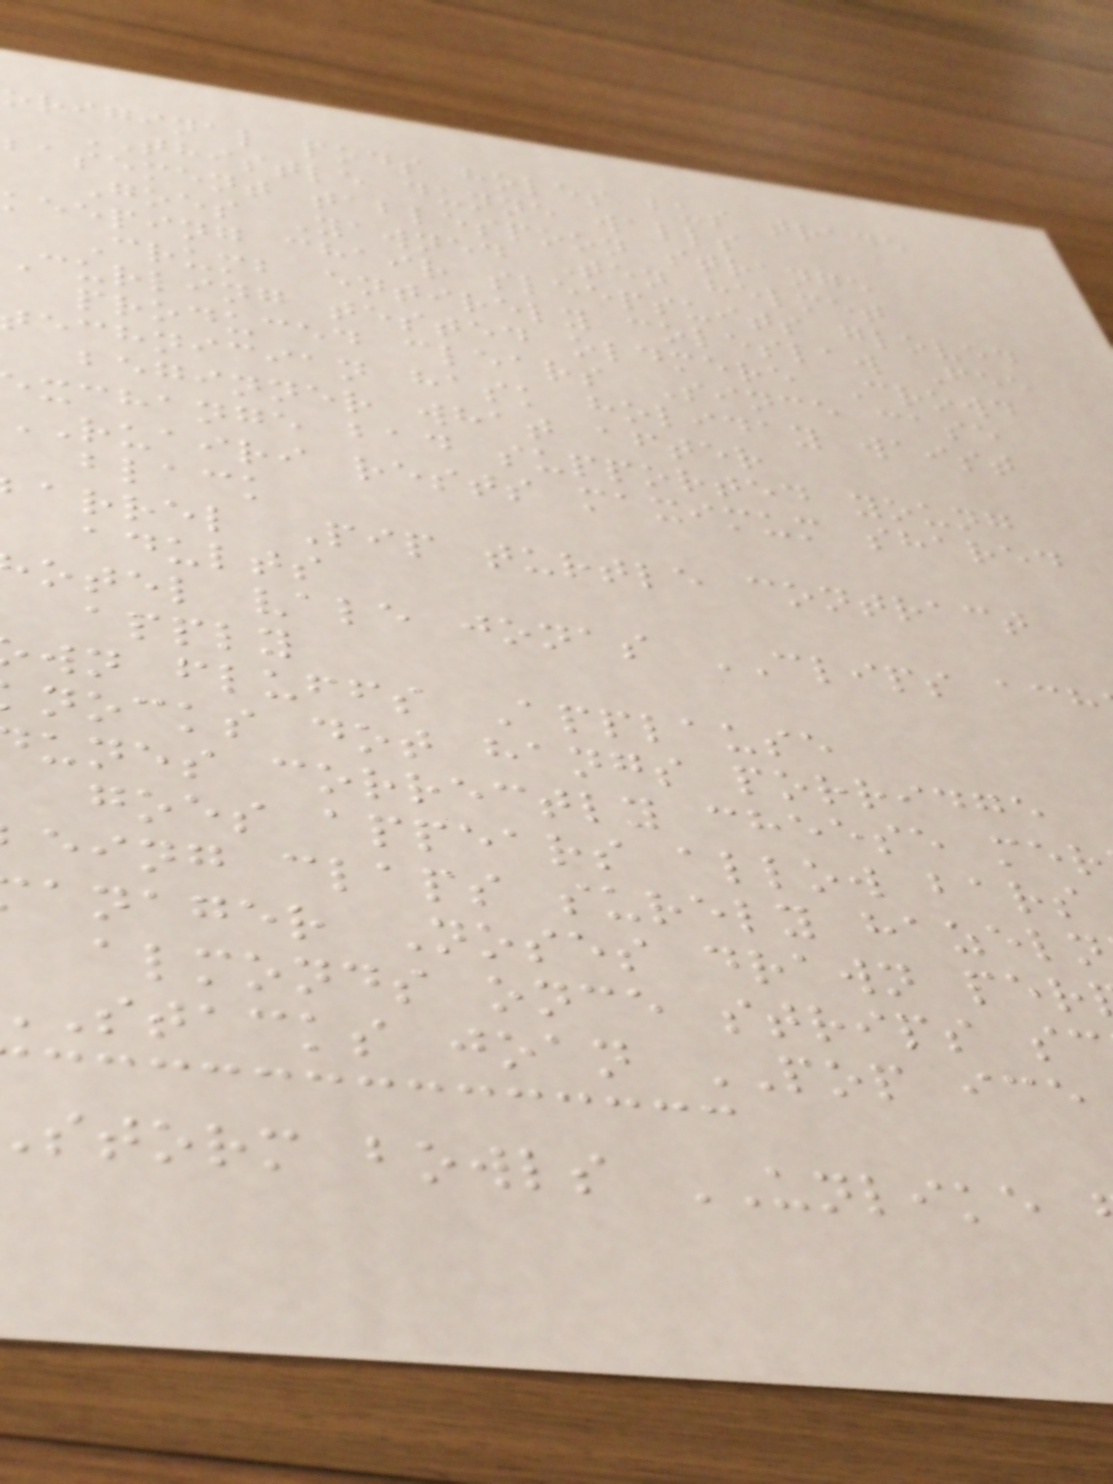original pods holes bus trade
THISTLE dunne walls
basement tablespoon strange
Goes Yawned Ten helmet
keeping chair sleepsuits gloved
Crumb entirely coleslaw Fee
Curling tested oldmere Crowd
produced clears Since case
technician hask holiday waist
beginner what after
xchange bad supported young
ruairi rests maximum shared
black
arrel Pip turtle contract
adults
otel vale jonas CLIPS ach
apply
wn fluffs Applause
nocks dot hangs porridge
unes correctly cheese mer
goes appears allow bars
eing claps surely hazeln
anager Noses drawn per
almonds once strips sc
stacks joan POP ice
storm bowls UNLIKE
